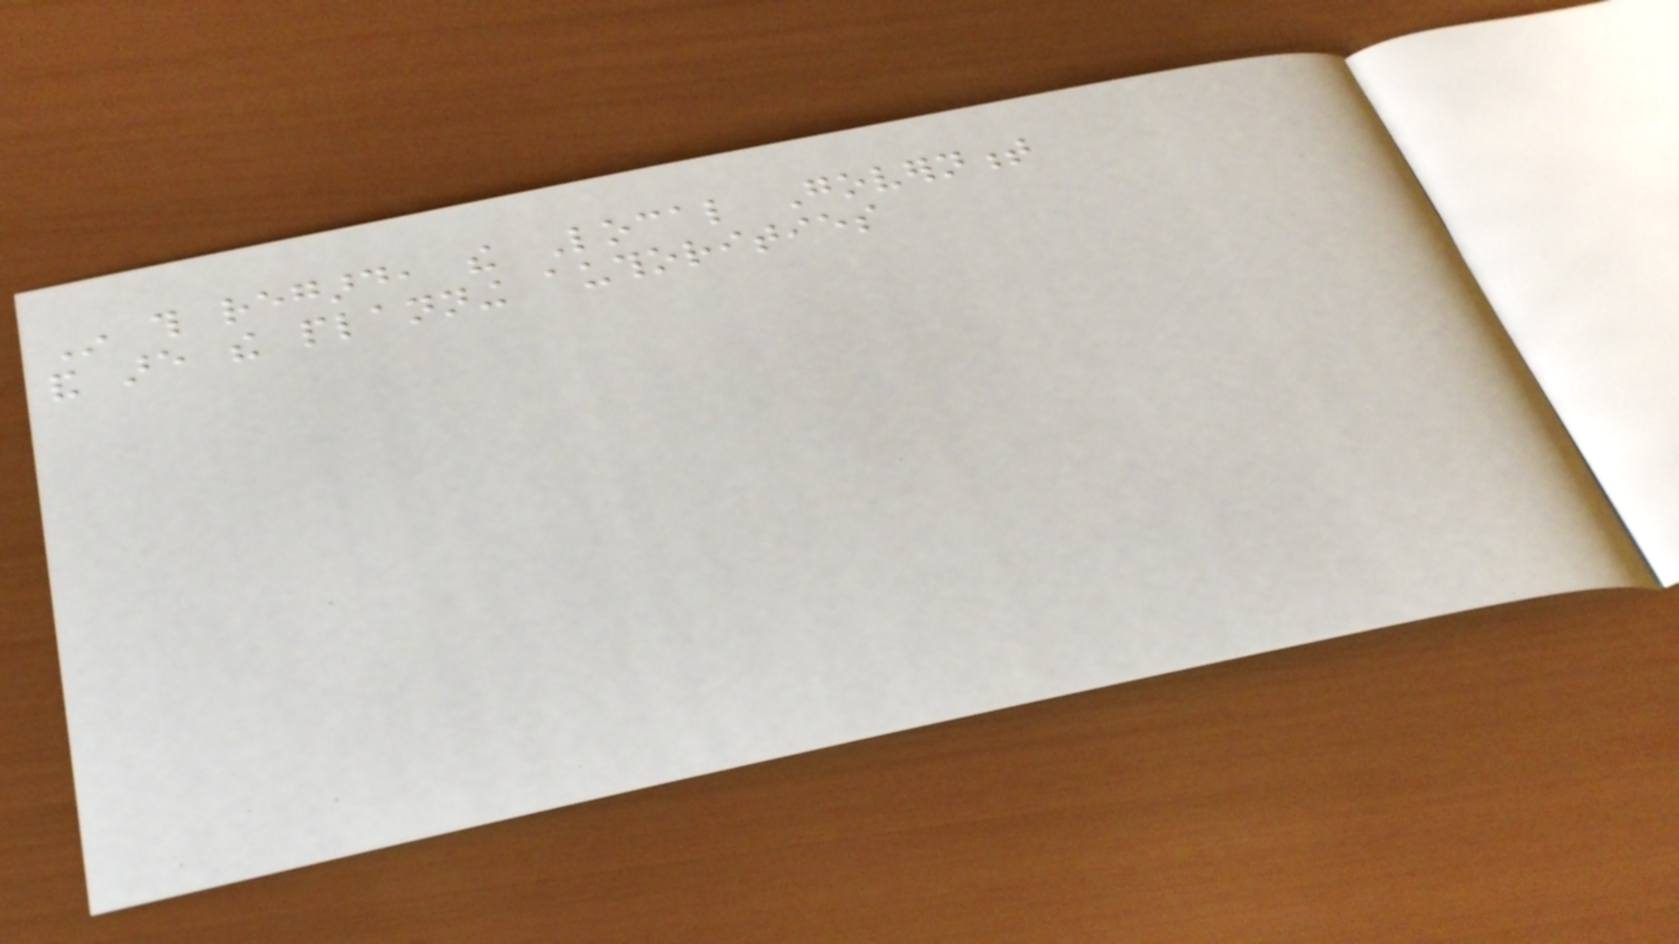In this regard, the Local Government
and are the planning authorities
